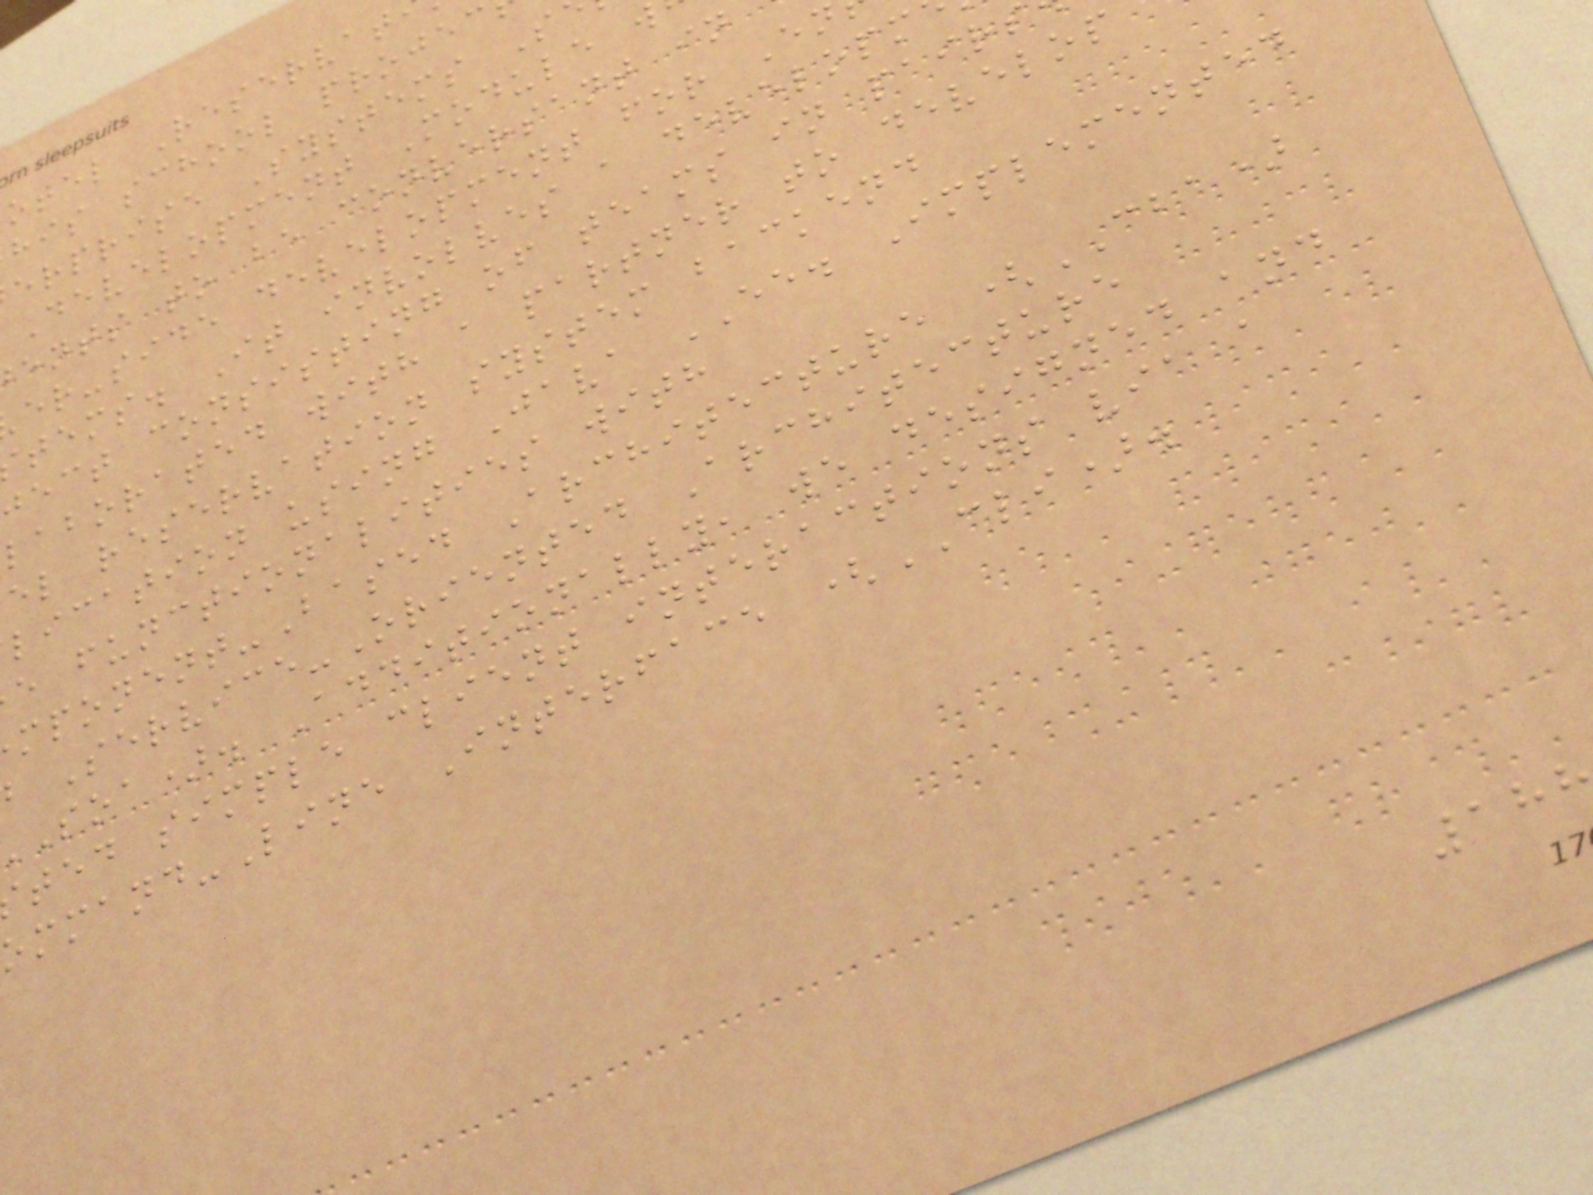otel Reservat
his school projec
erprise Systems S
Development Module w
ents to be conversant in
er-side development for En
tems. It involves a developm
ject consisting of teams in pair
laborated with a partner to develop
el reservation system backend
lication using Java EE. Implemented
e functionalities with
mponent-Based Architecture (CBA)
Service-Oriented Architecture
soa). Additionally, we designed and
ted simple client interactions via a
ommand-Line Interface (CLI).
